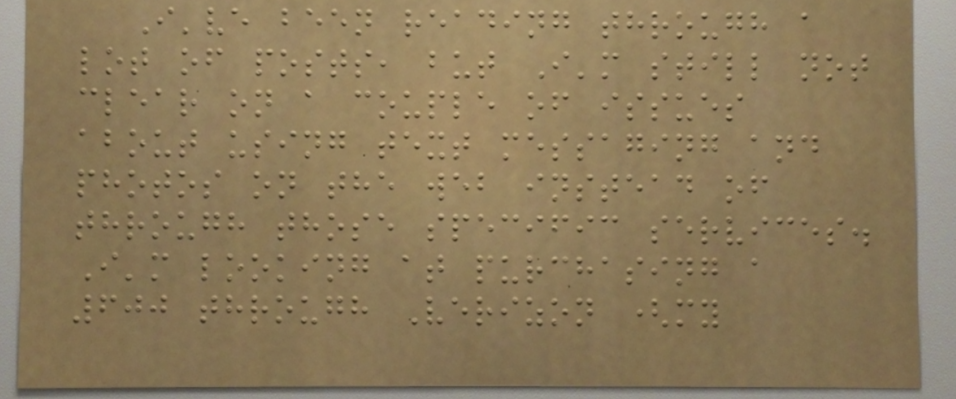I've been reading through a
lot of posts, but I'm still not
clear on a couple of issues
about using text messaging and
photos on the web instead of
through those specific services.
I'm looking at purchasing a
600 through Verizon (my
